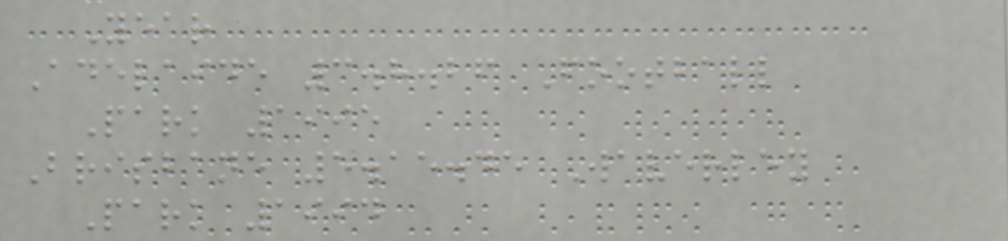Year
Adelaide 3.8.26 Football
Park 1995
Brisbane 5.15.45 Waverley
Park 1994
